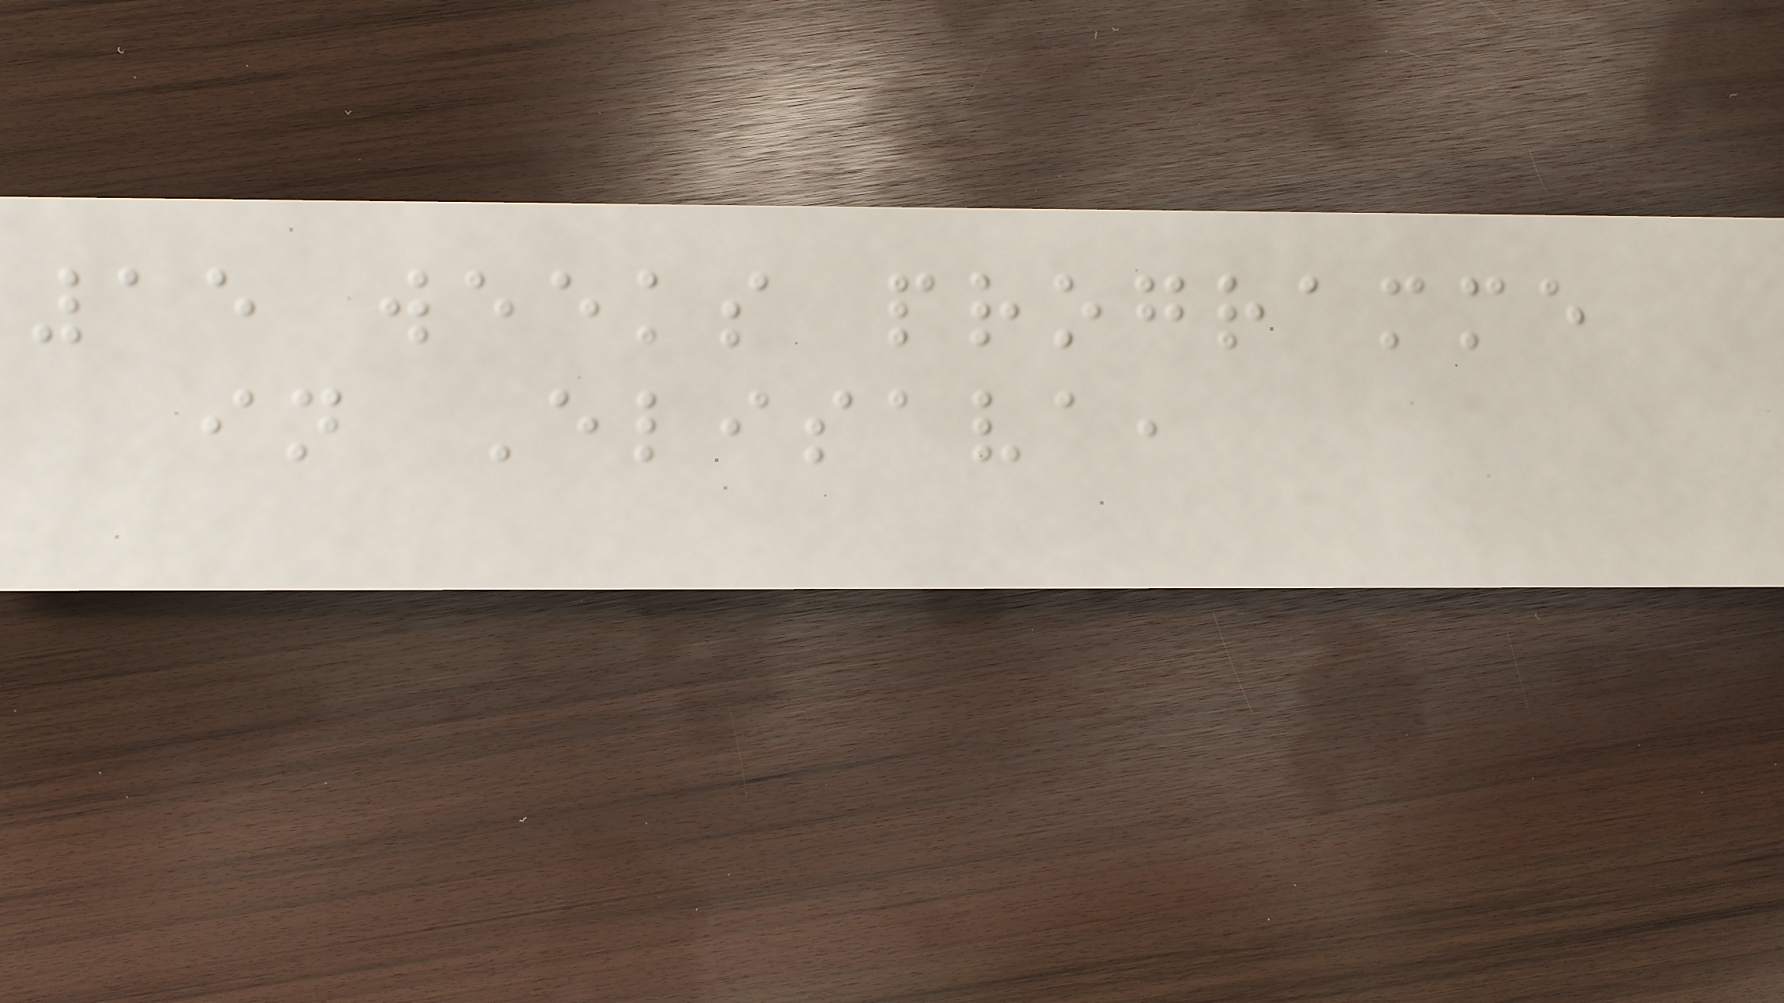15 weeks programme
in Elisava,
